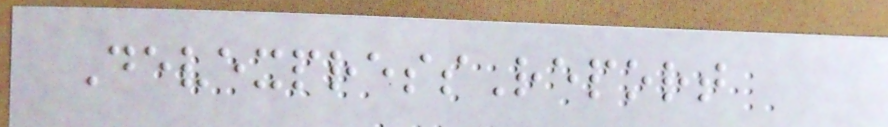DevexpressReport
